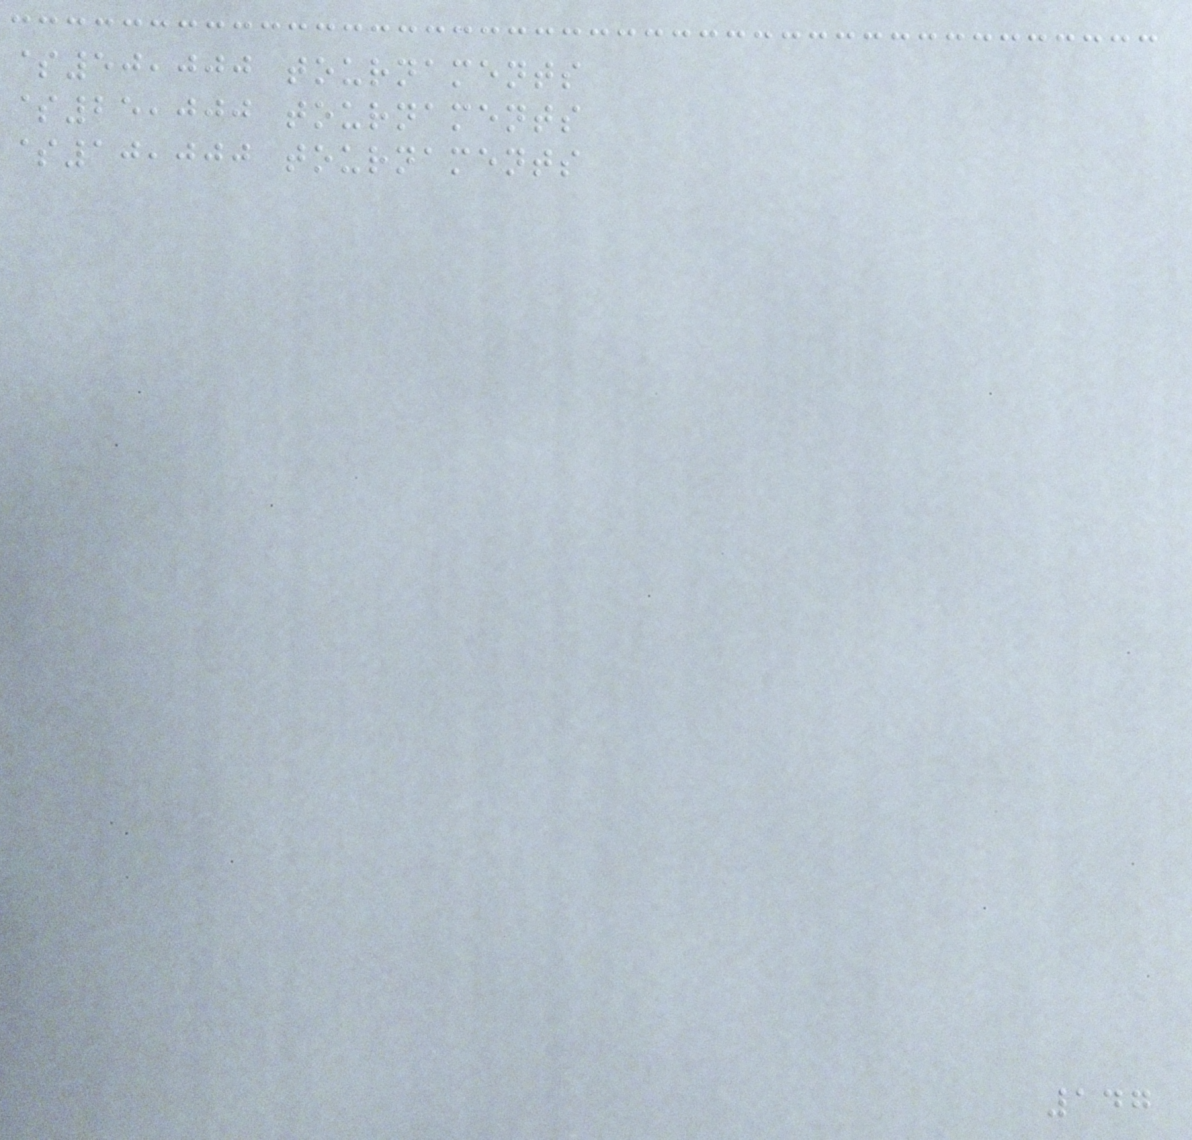$50,000 tournaments
$25,000 tournaments
$10,000 tournaments
147
